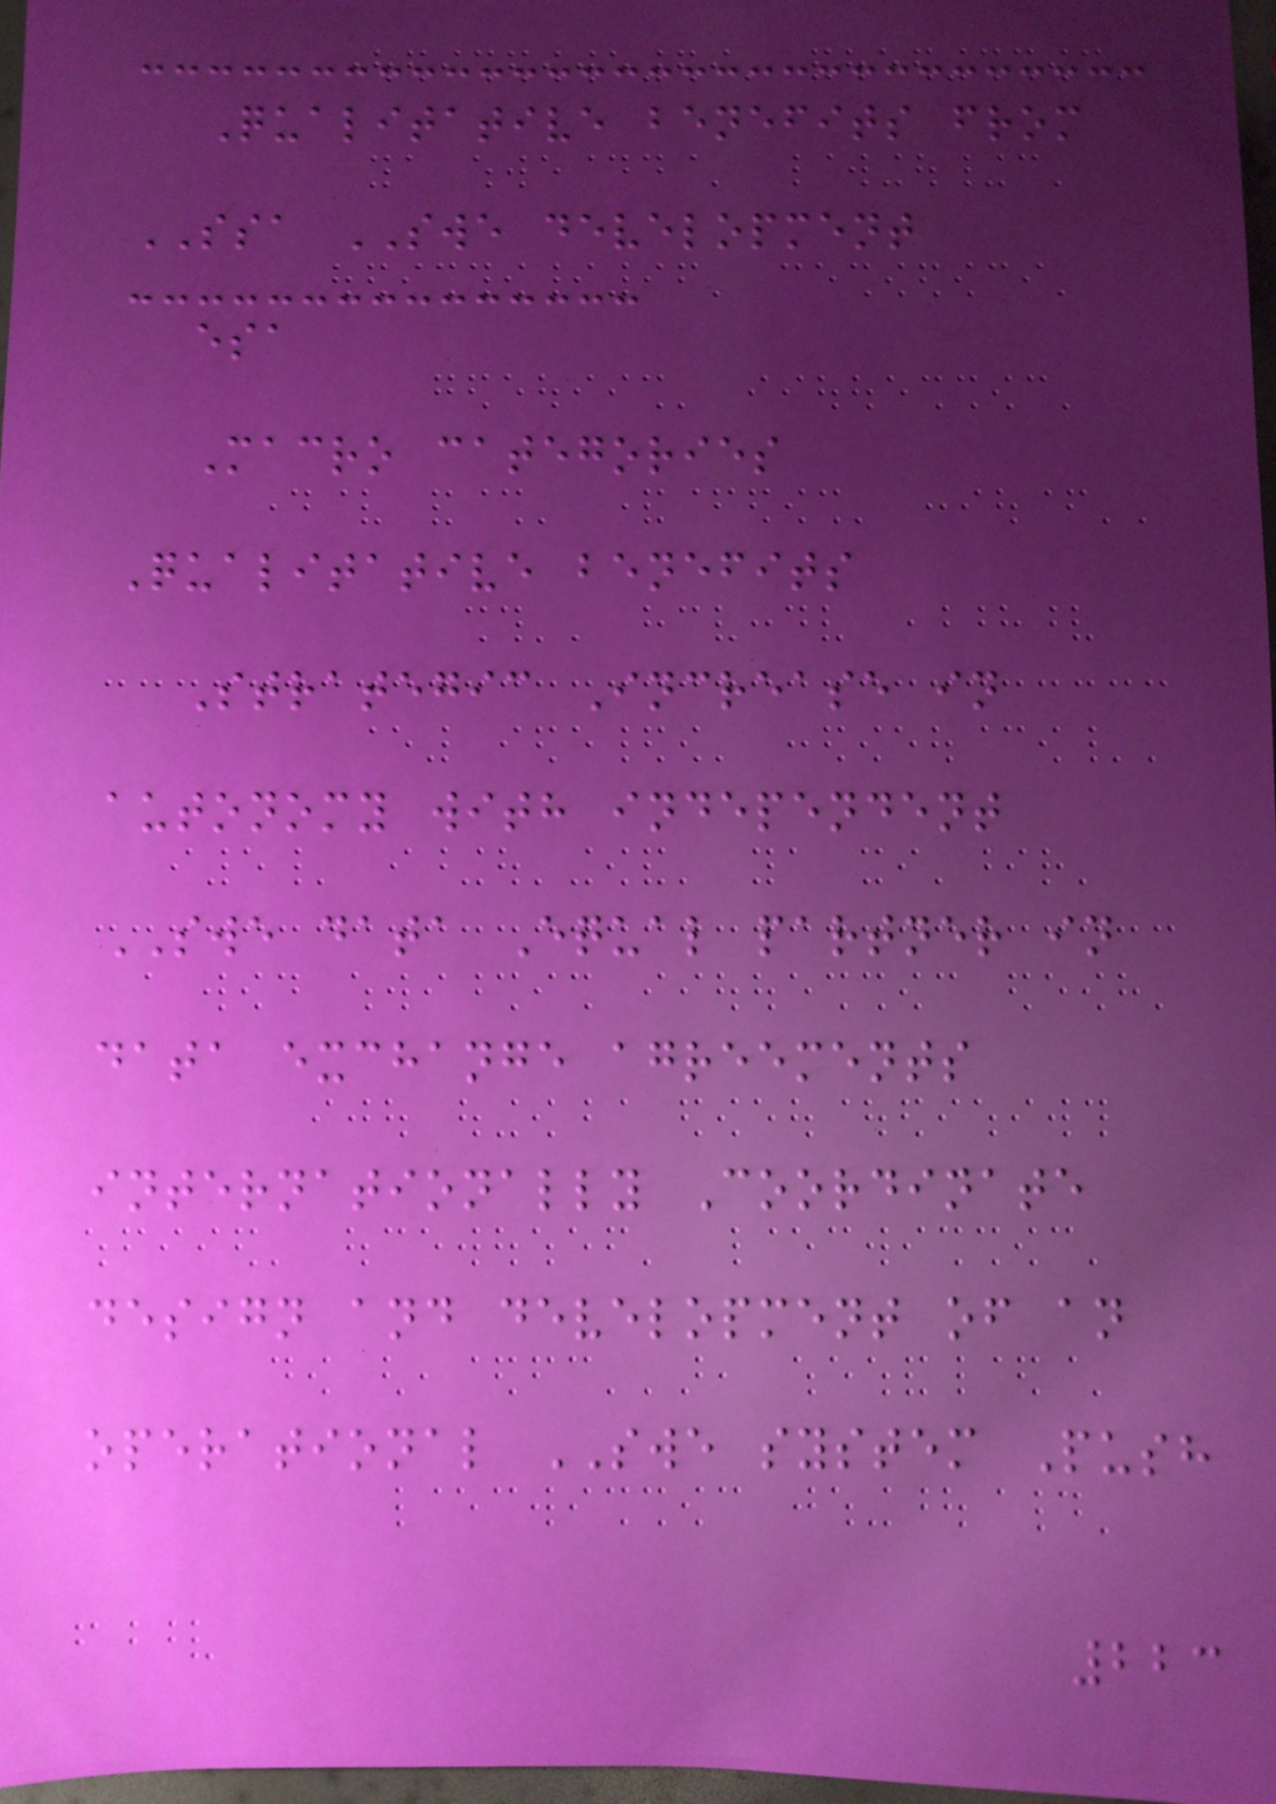Qualitative benefits from
SSA SWE development
esa
Macro categories
Qualitative benefits
Strategic Increase in
autonomy with independent
SWE data Equal partner in
data exchange agreements
internationally Coordinate
design and development of an
operational SWE system Push
223
